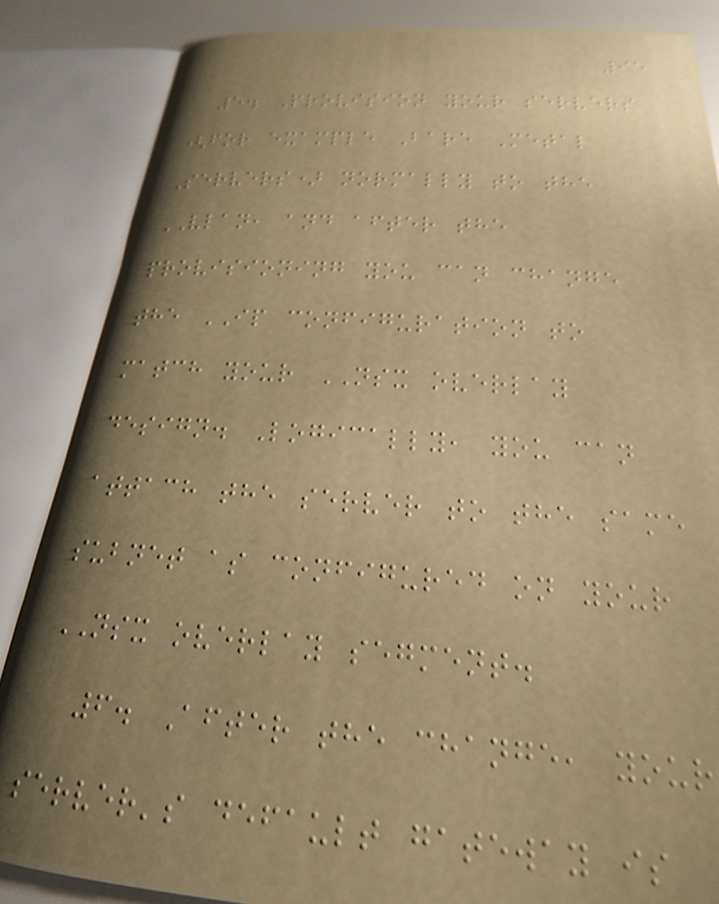95
5. Provision your servers
(for example Bare Metal
Servers) normally to the
VLAN, and after the
provisioning you can change
the IP configuration to
match your NSX overlay
design. Logically, you can
attach the server to the same
subnet as configured on your
NSX overlay segment.
6. After the change, your
server's default gateway is
